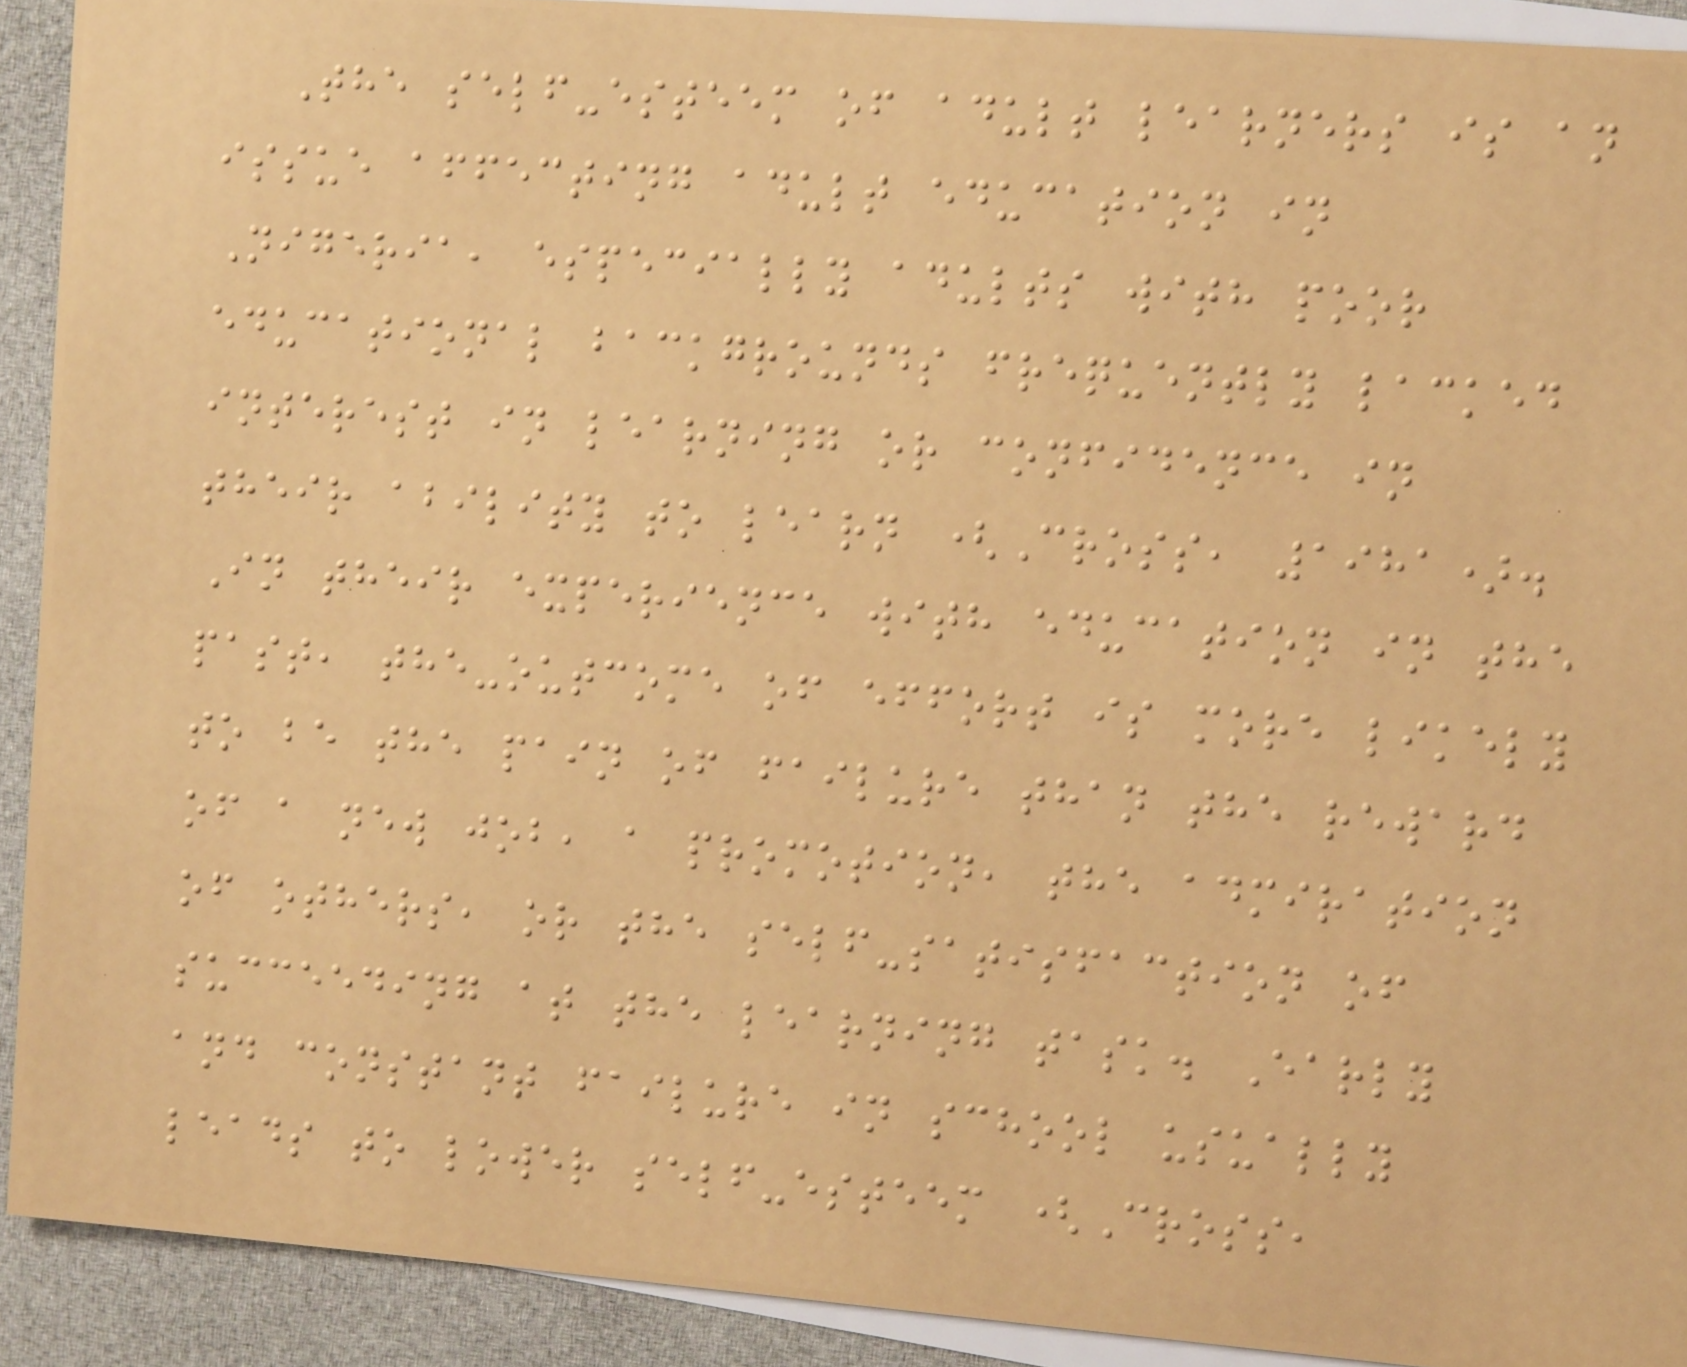The self-esteem of adult learners is an
issue affecting adult education in
Nigeria, especially adults with poor
educational backgrounds frequently lacked
interest in learning or confidence in
their ability to learn (Cross, 1981).
In their experience with education in the
past, the-outcome of effort is more likely
to be the pain of failure than the reward
of a new job, a promotion, the admiration
of others, or the self-satisfaction of
succeeding at the learning task. Early
and constant failure in school usually
leads to lower self-esteem (Cross,
